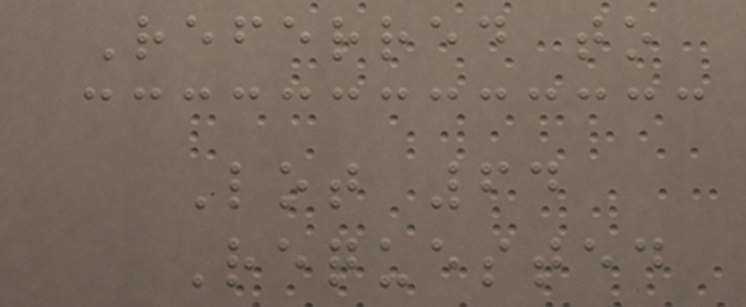Referred to
Lot 64
Requested
